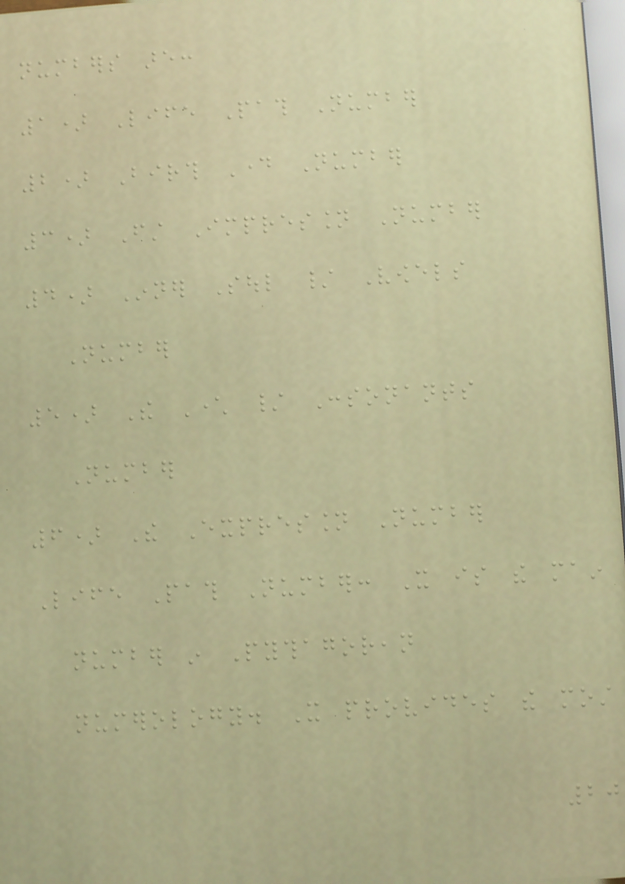numbers are:
1) Life Path Number
2) Birth Day Number
3) First Impression Number
4) Inner Soul / Vowels
Number
5) The Character / Consonants
Number
6) The Expression Number
Life Path Number: It is the main
number in Pythagorean
numerology. It provides the most
20
